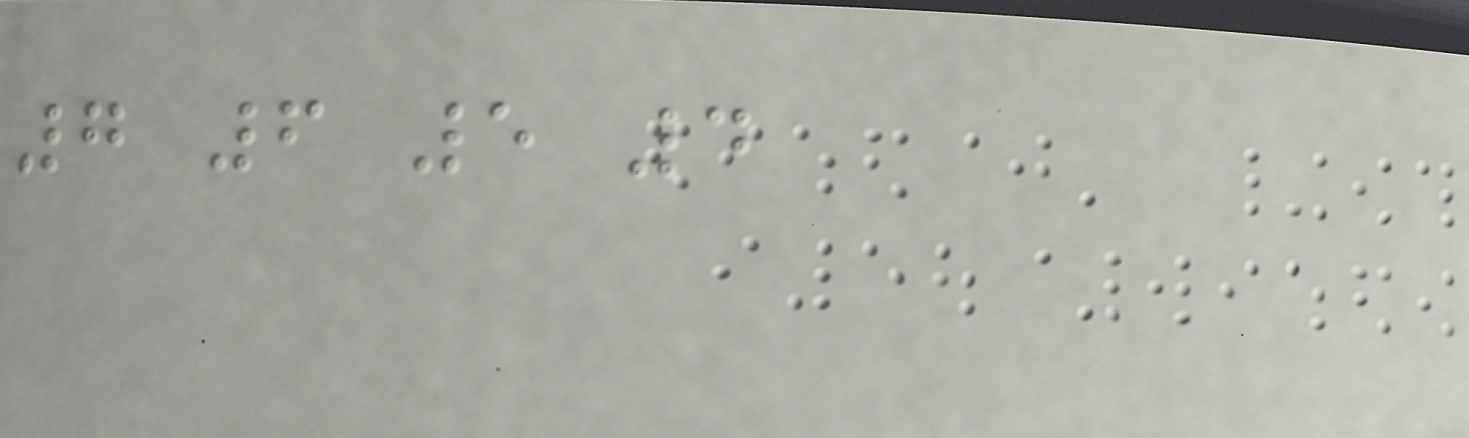7 6 5 4
